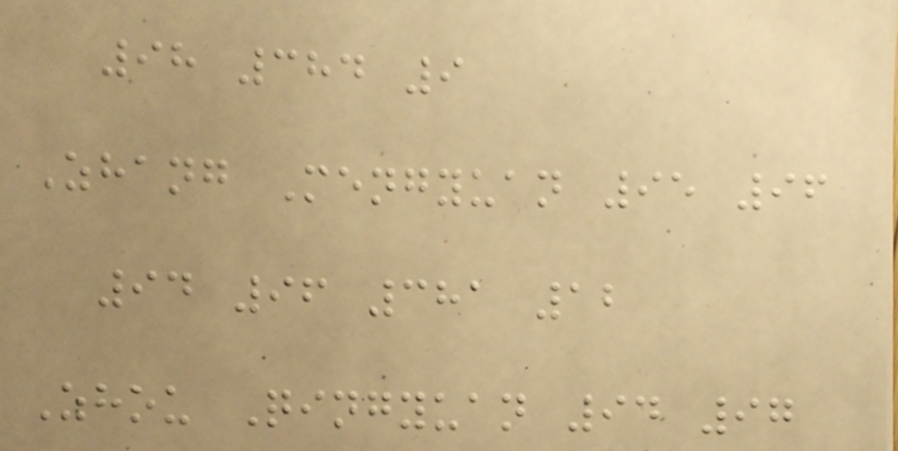98 384 9
Zhang Mengyuan 95 96
94 96 381 12
Zhou Qingyuan 94 97
